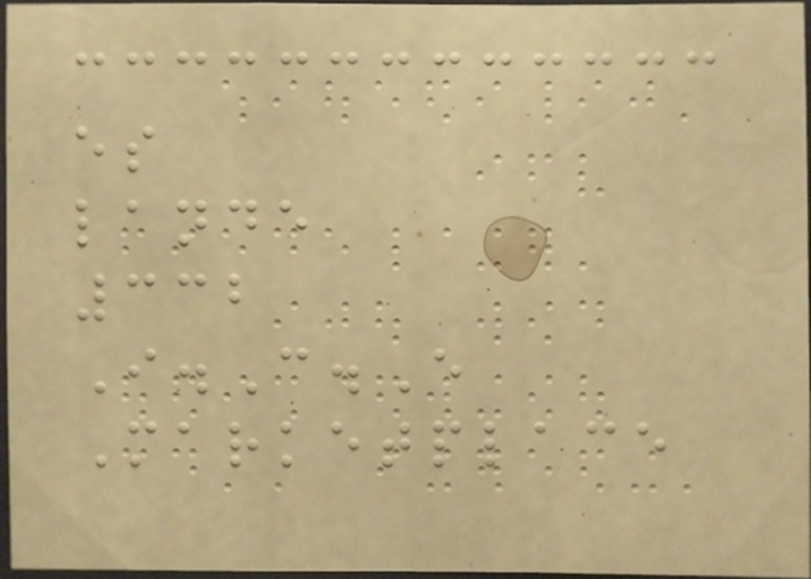es
lande
332
I.C.E
Marketplace
